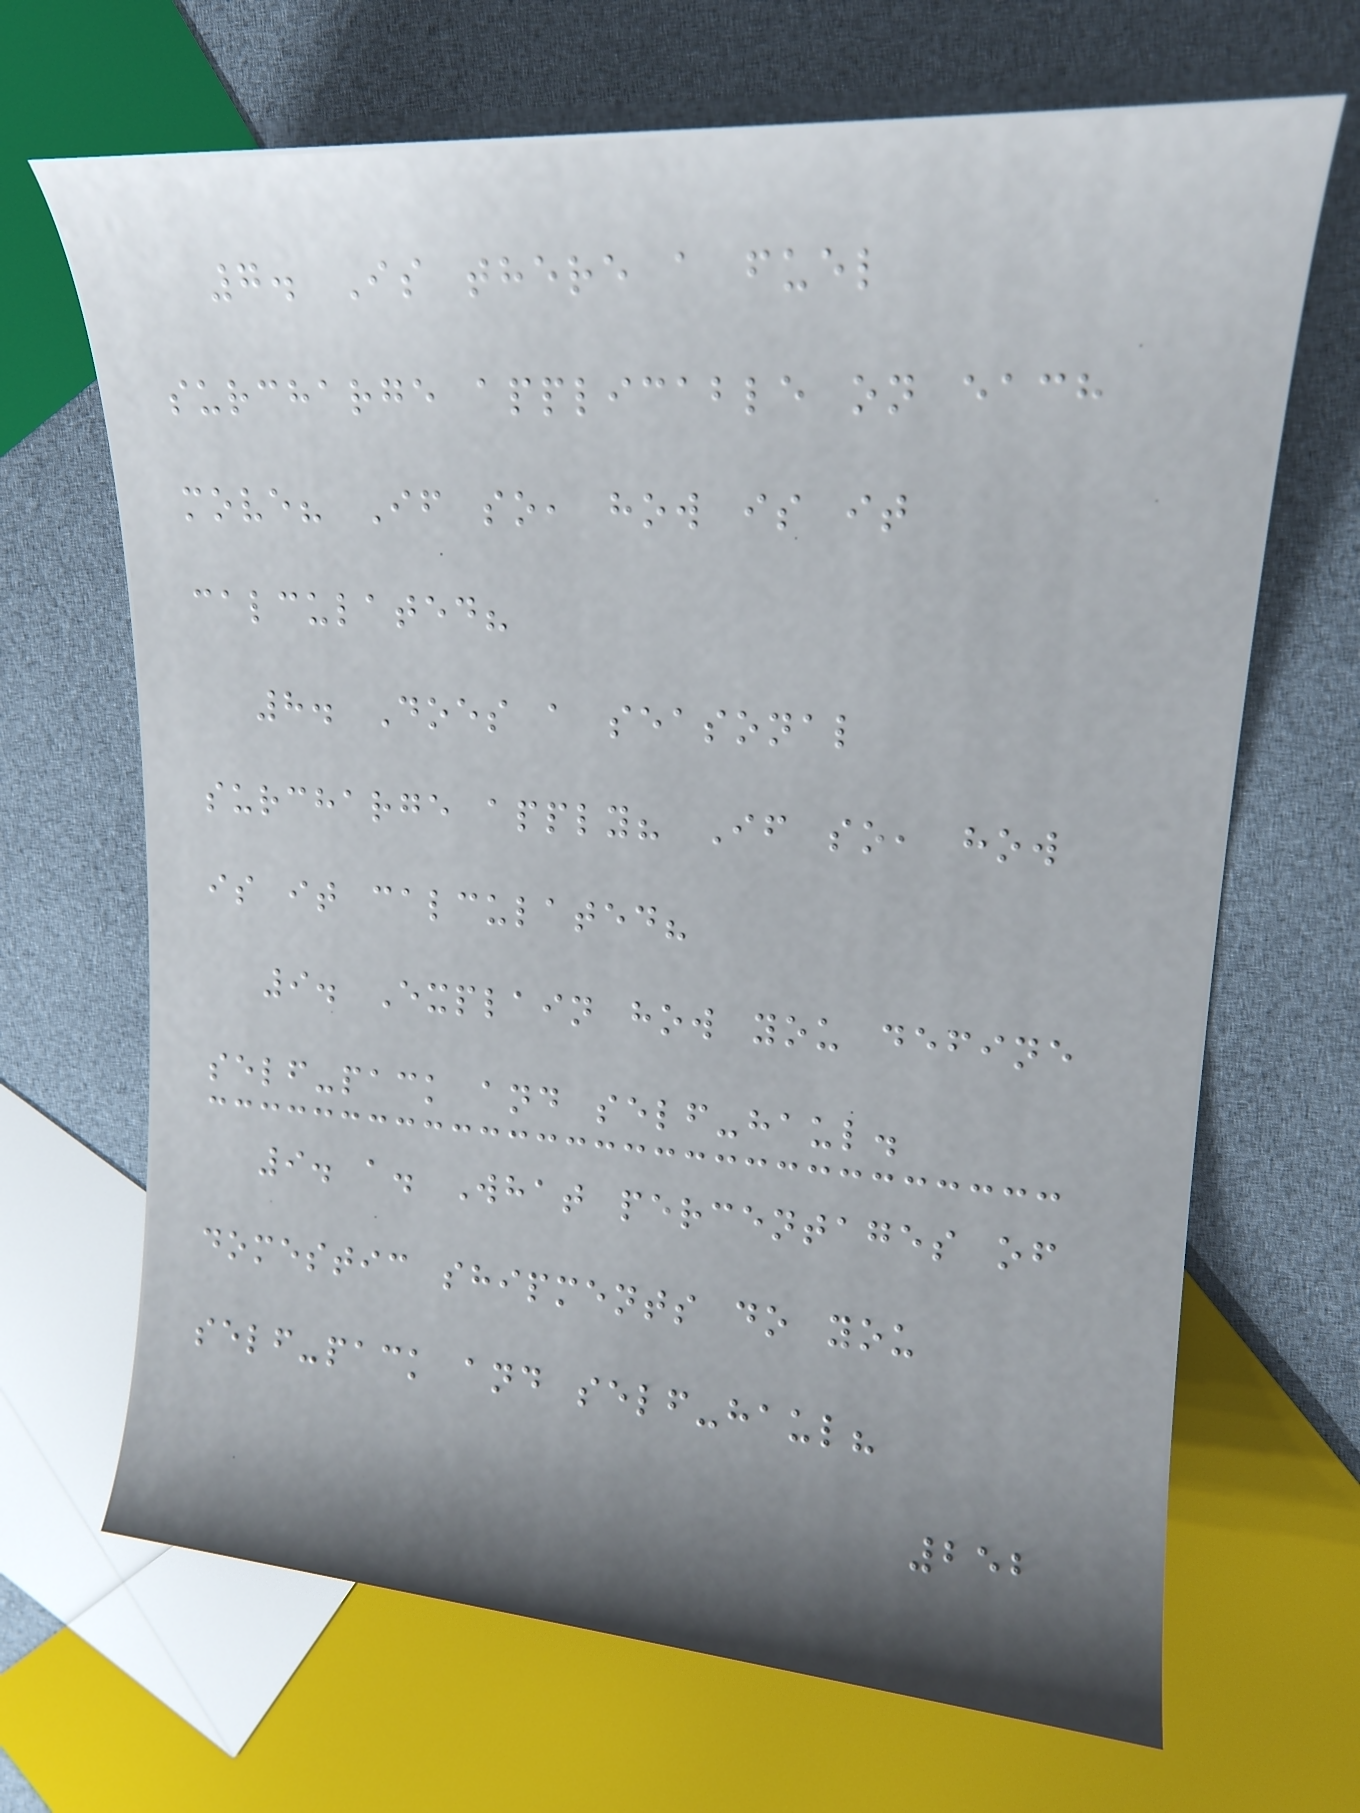7. Is there a fuel
surcharge applicable on each
move? If so, how is it
calculated?
8. Does a seasonal
surcharge apply? If so, how
is it calculated?
9. Explain how you define
self-pack and self-haul.
9. a. What percentages of
domestic shipments do you
self-pack and self-haul?
252
